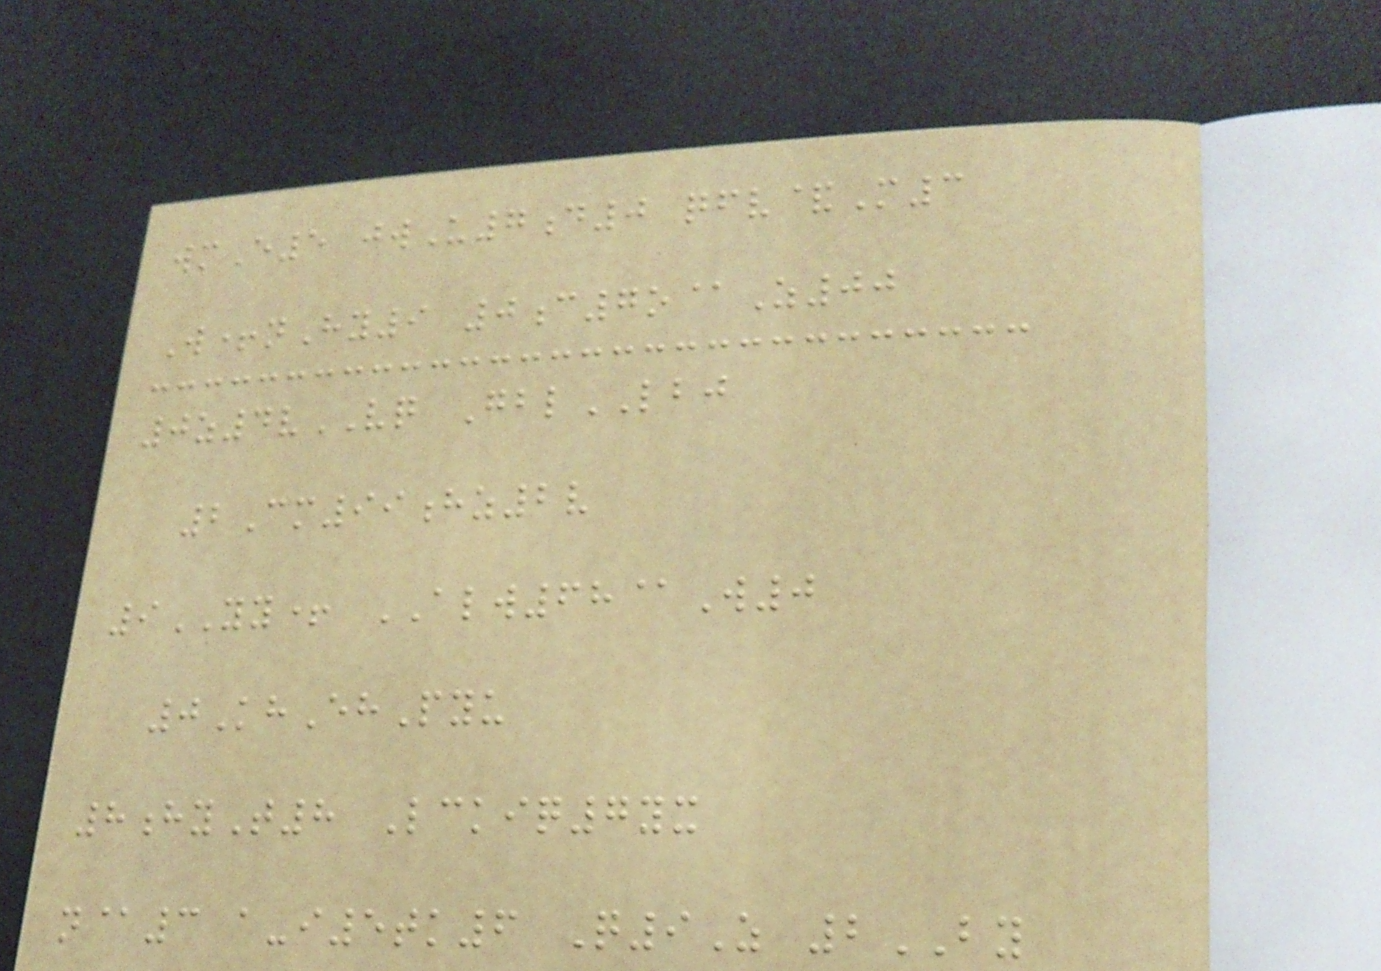wmE5 jwU7d0 qfv&M3
W+nHy9 0c7o@Z00
0z4vVQ GblLBJ
2Cm99hz2v
9YY+ ALW68@W0
0KhEhPyu
8hyT8 Lckiq7yx
n@3 a-i5tk6 Q9Z 2BY
